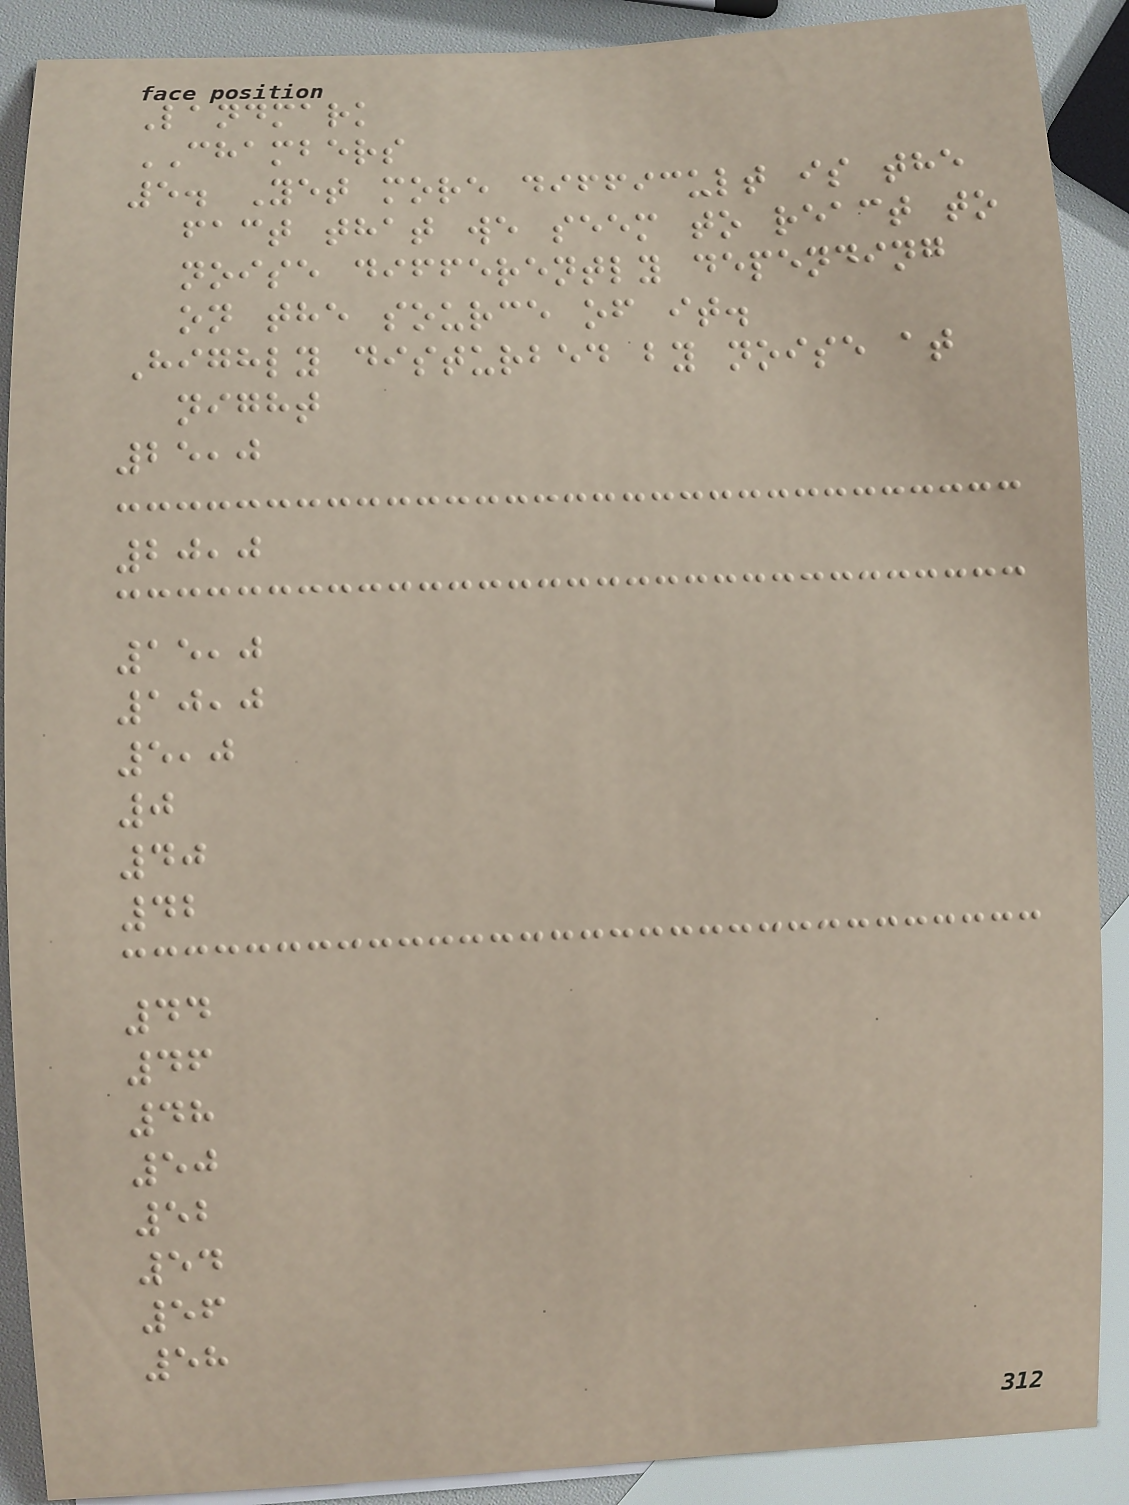Landmark
CHAMBERS
5. Yet more difficult is the
fact that we seem to react to
noise differently depending
on the source of it.
Highly disturbed by noise at
night
25,0
20,0
15,0
10,0
5,0
0
40
42
44
46
48
50
52
54
56
58
